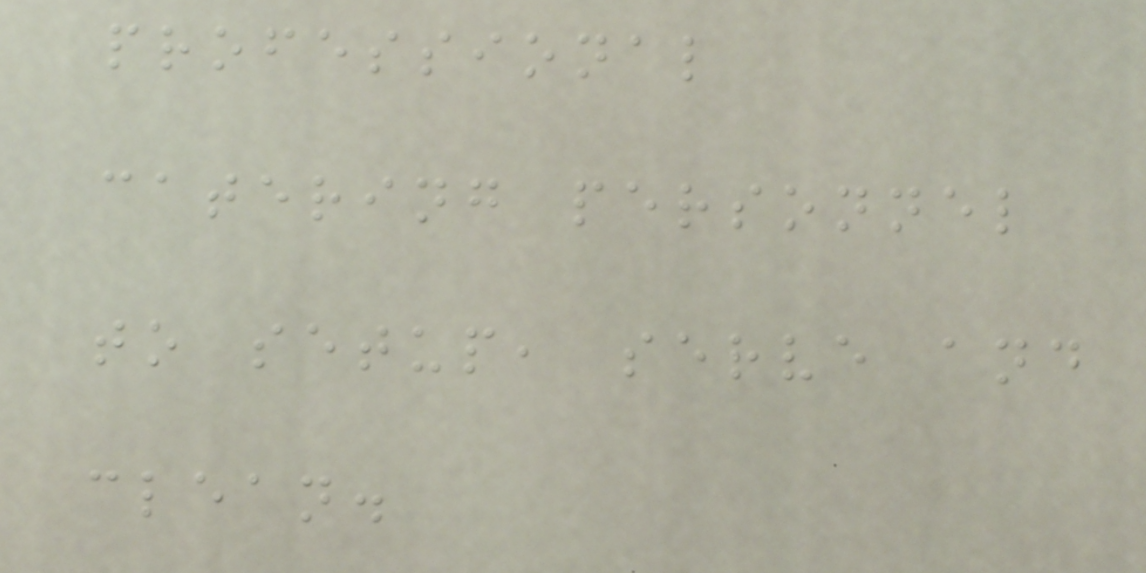professional
catering personnel
to setup, serve and
clean.
